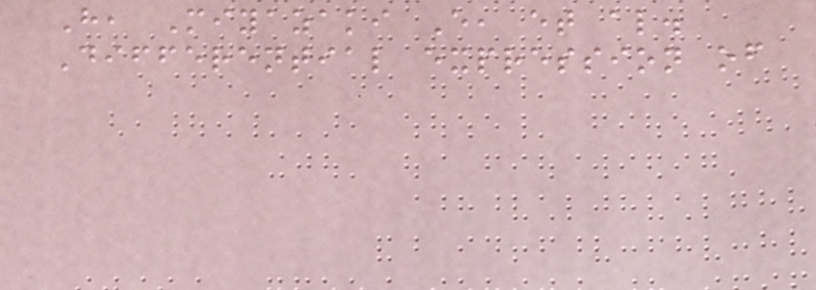H, Miyazaki E, et al.
Differential expression of
